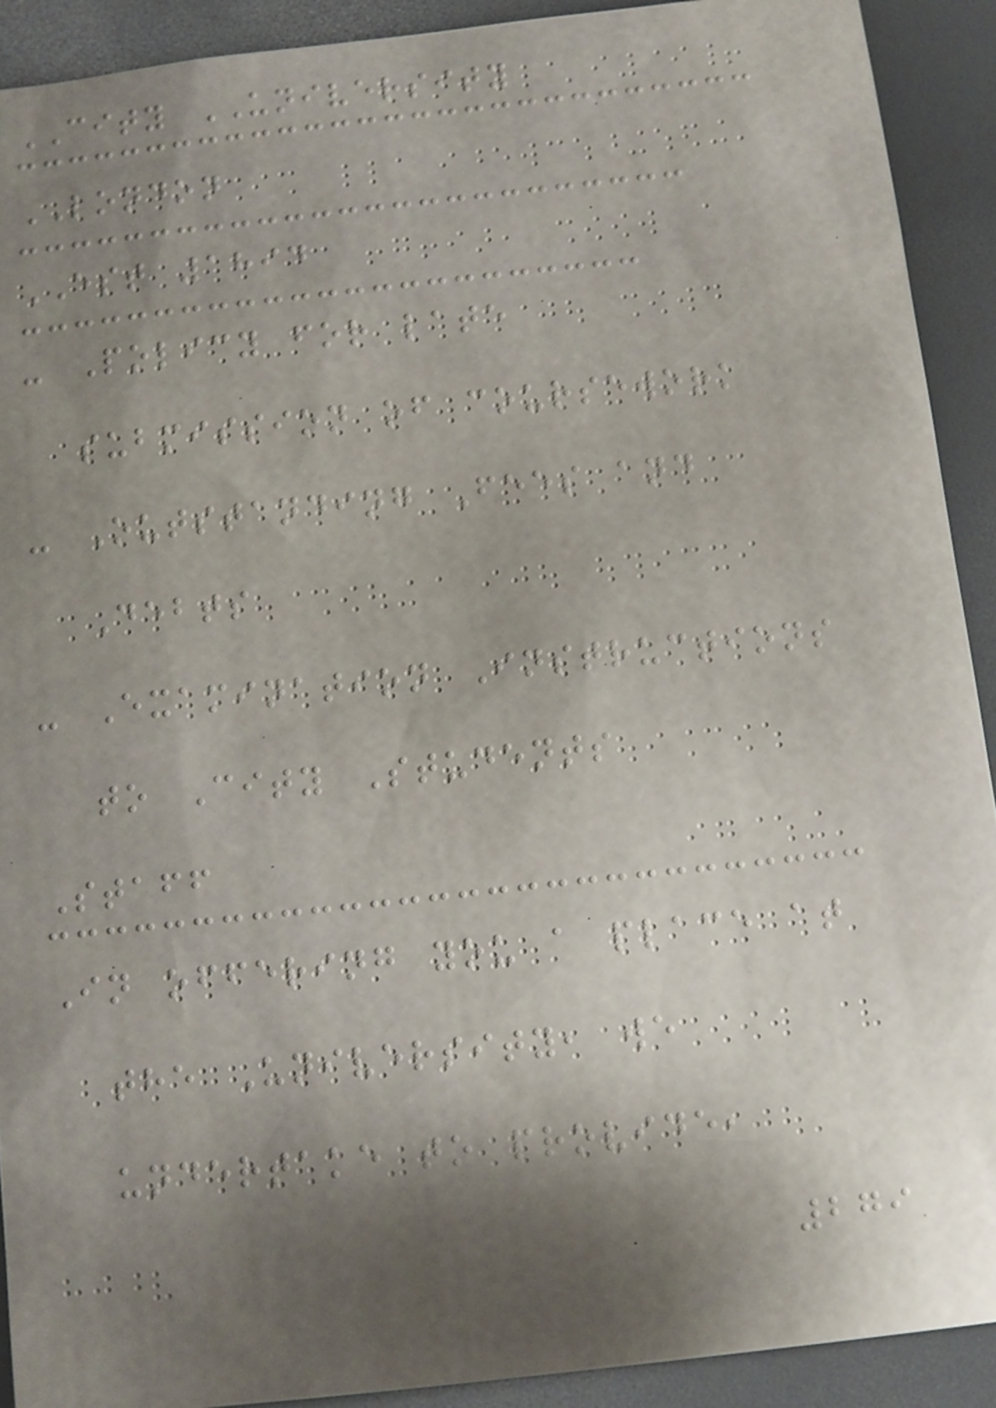CITY UNIVERSITY
LONDON
EST 1894
- Policy for late
submission of coursework
- Outstanding Fees and
Debts
- Examination Instructions
to City Students
Staff
In offering you a place at
the University, we
undertake to provide,
279
